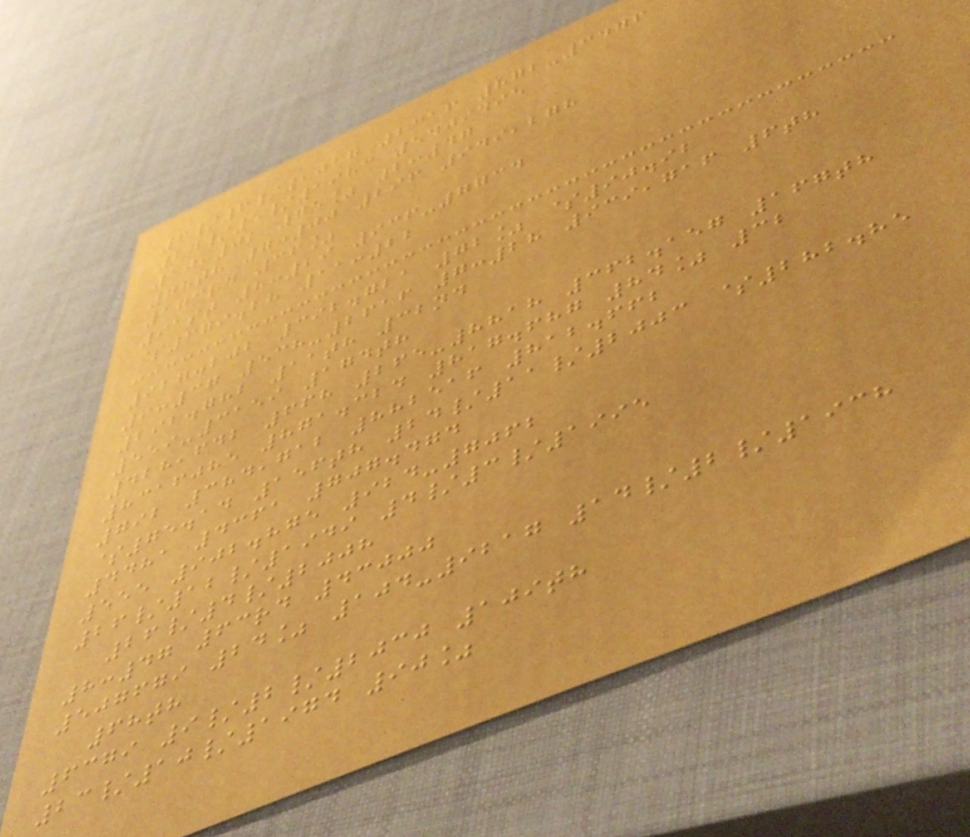6/6/2017 2316 872-3476
24/5/1983 5409495
10:02 75% 2:47
78th 7:00 296 949,278
173rd 36%
91st 8:29 936-7734
$379.28 11:22
927.202 392.721 72% $90.92
9:37 538-2616 7:28 939,716 6th
292.782 11th 32nd
559-3159 174th
428,642 668 265-8818 362.157 167th
8316085 871.324 817.687 84% 32
792 384,712 882516 812.662
$75.14 156th 24/11/2003 $282.85
4481 4361 707.474
555 902.875 924-7062
26/12/1949 4/3/1995
26/4/2008
8:47 63rd 43000
507679 24% 104-9217 14/2/1938
68th
6379 9/2/2030 109th
23/10/1974 90%
